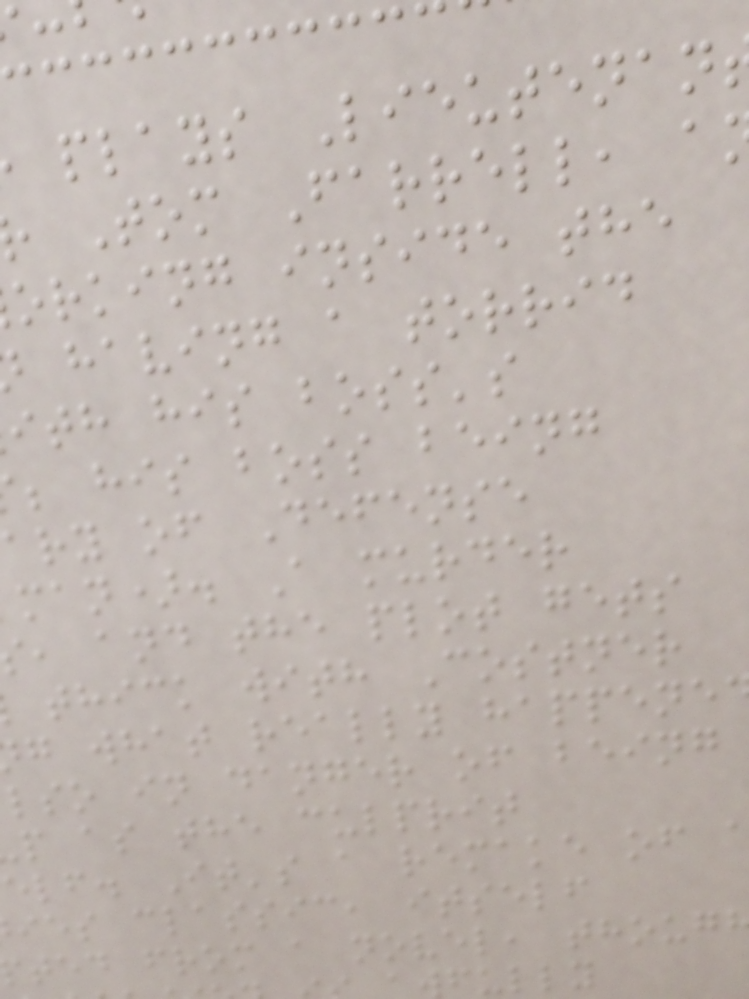plays Lieutenan
Tom Farrell, a
orking inside the
having a torrid
ith his boss's
; his boss being
ary of Defense
man). A murder
, and the plot gets
thick with Costner
g what really happene
lso in danger of being
p as the culprit
elf. It's a remake of
ies classic, itself
ted from a novel, thoug
